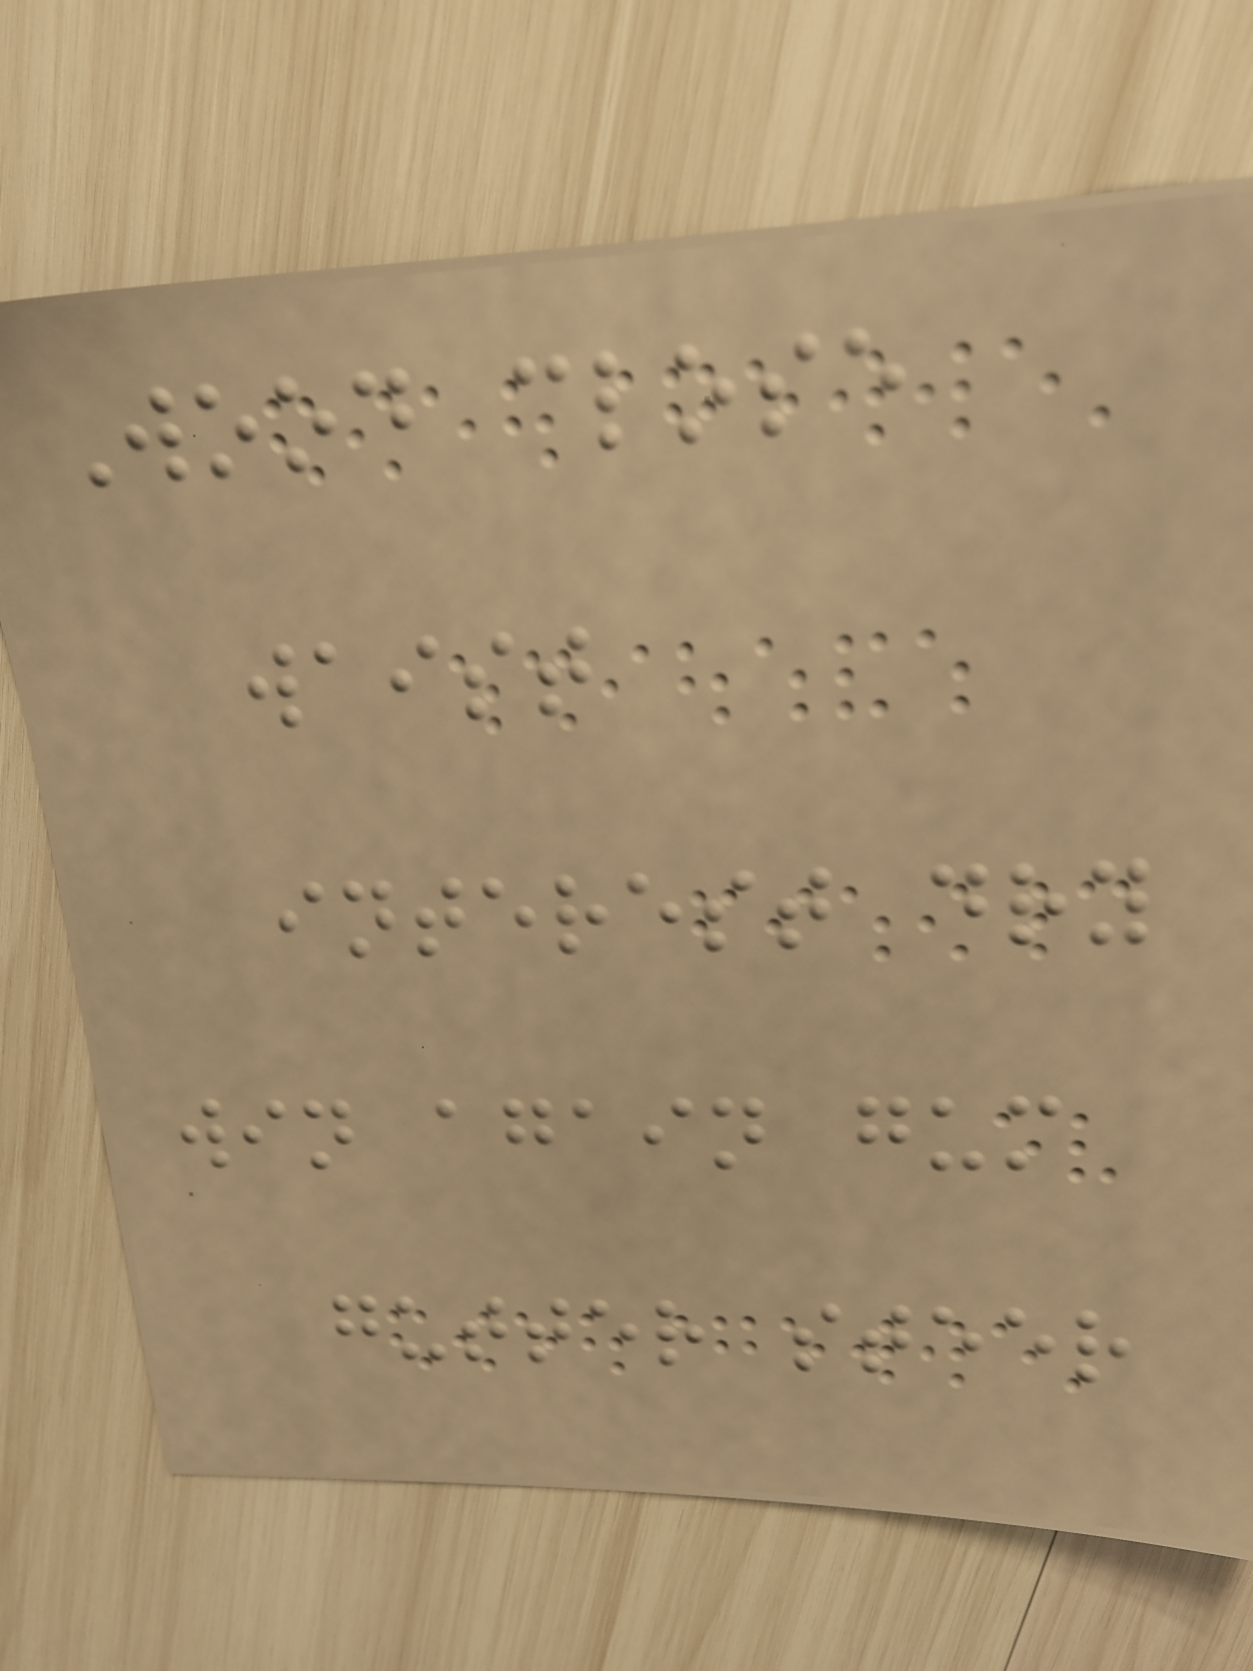Wood close
waist
interest dry
win again gum
gutter steer
